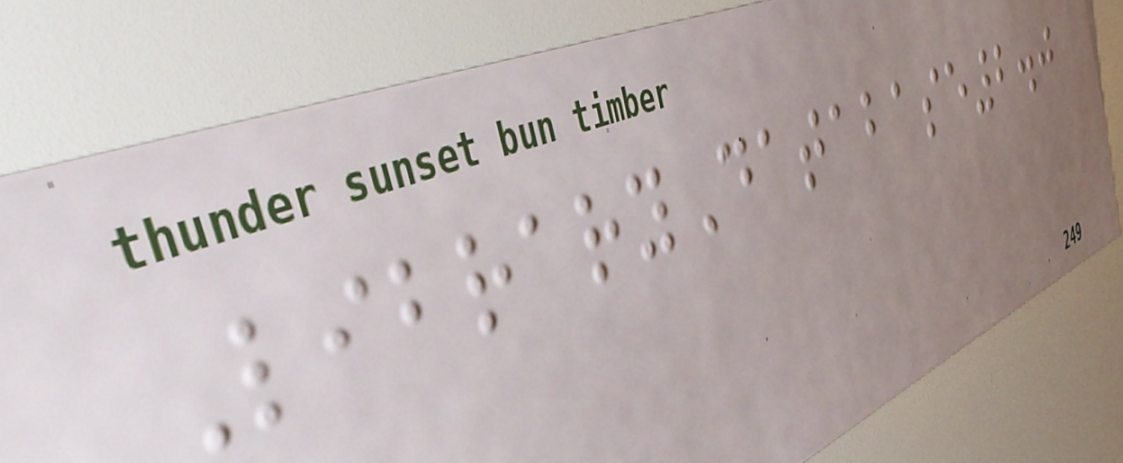LibraryDatabase2.0
